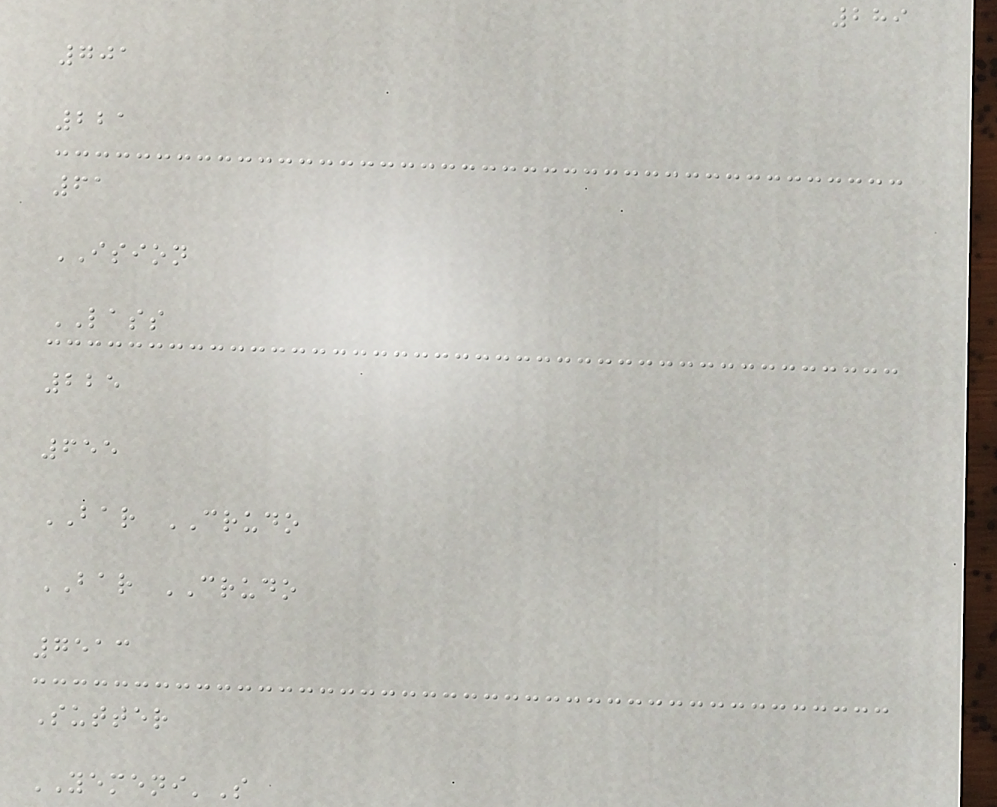289
701
221
61
ISION
LASS
225
655
BAR CRUDO
BAR CRUDO
7513
Sutter
YEMENI'S
